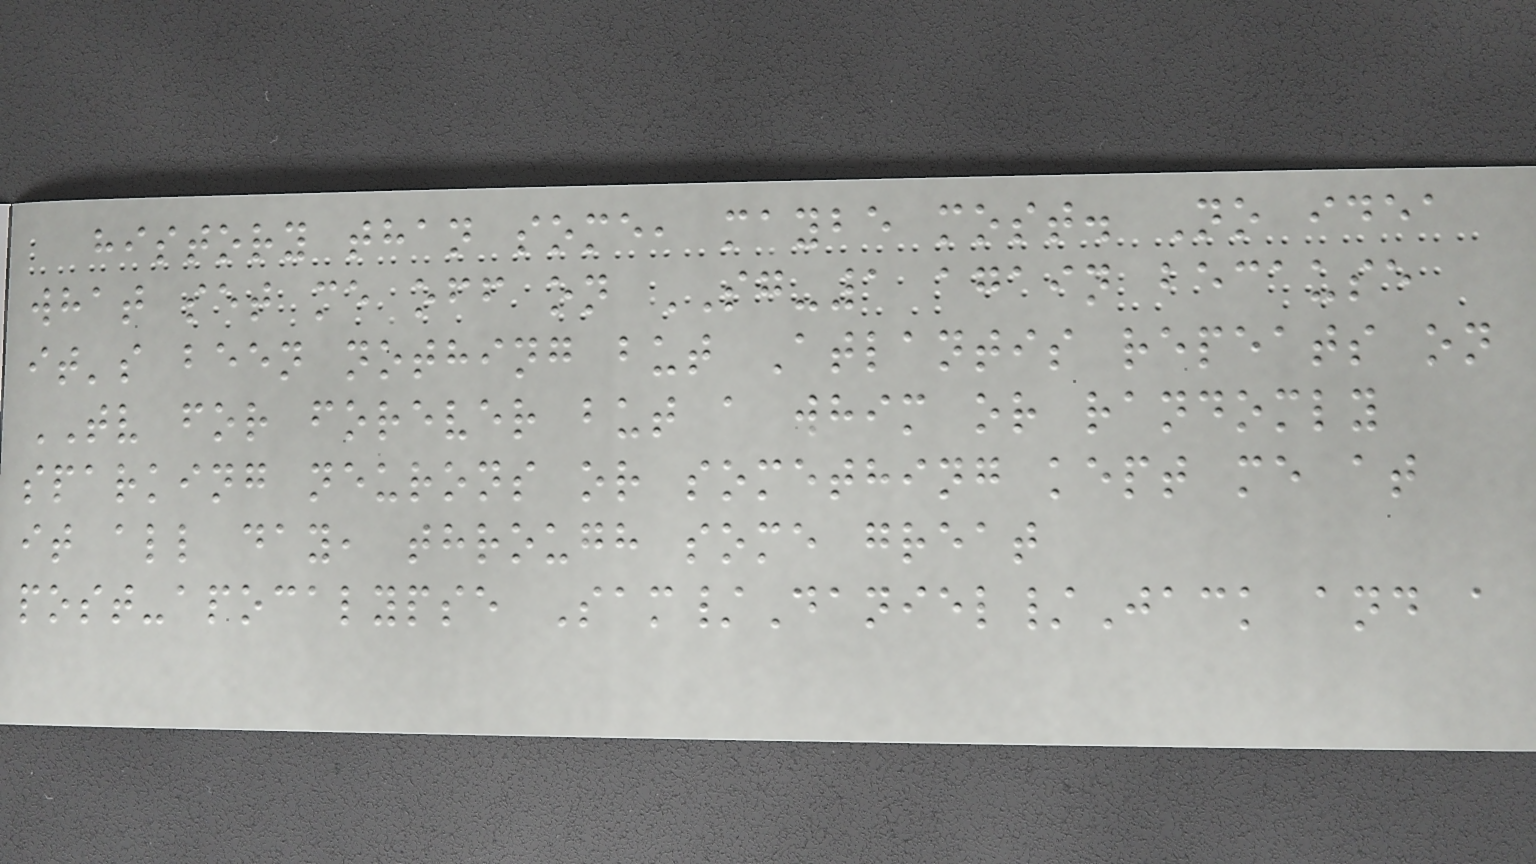history than some, maybe most. No idea
what set me off on SG-1 again because
it's been nothing but Atlantis repeats on
TV for forever but a whim or randomly
sparking neurons or something kept me at
it all day, through some great
post-apocalypse Sam/Daniel/Jack and a
